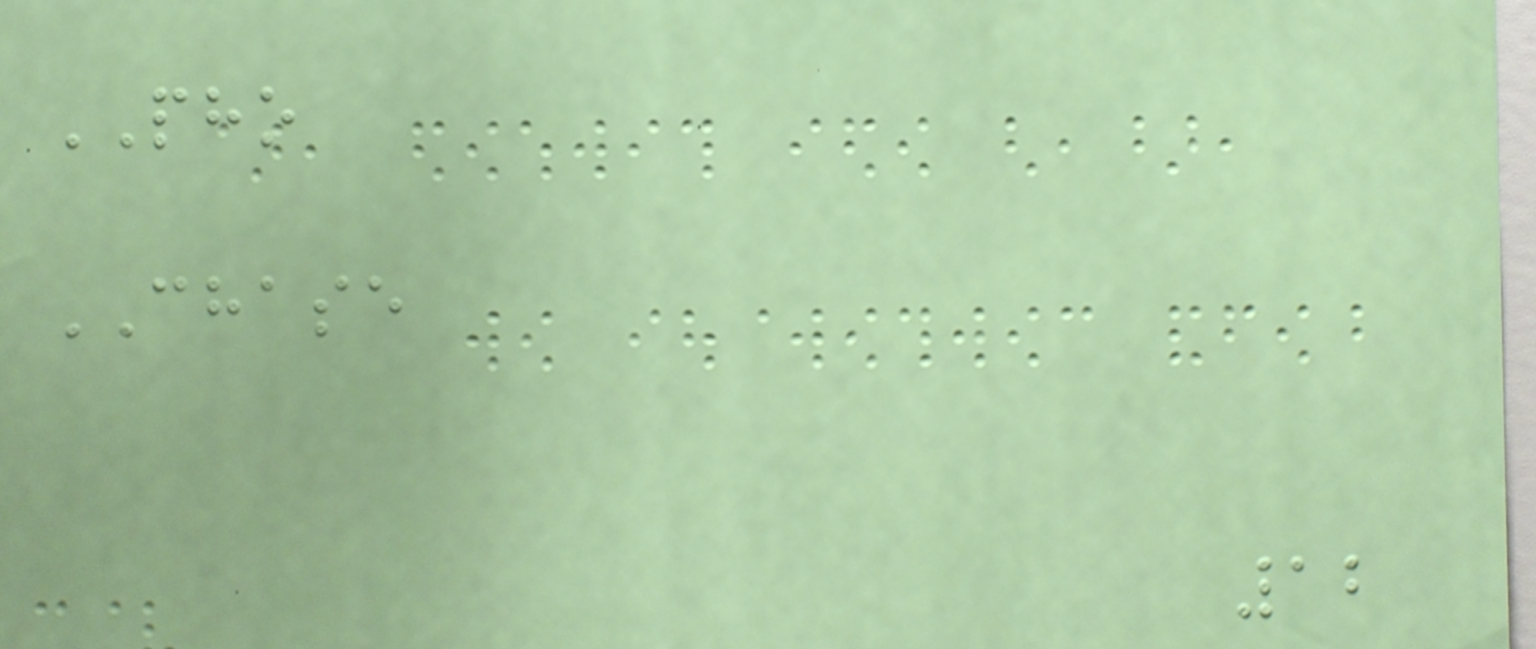PHO
CHASE
12
